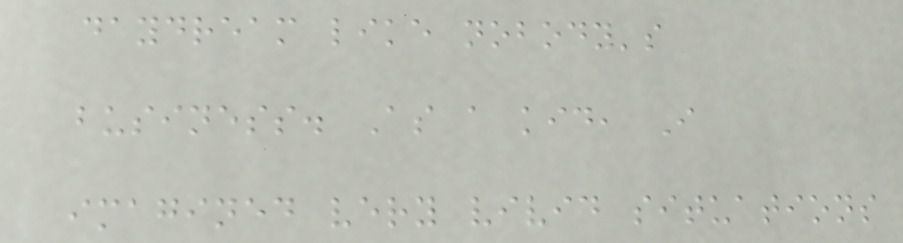daydream like nobody's
business. As a kid, I
imagined very vivid situations
